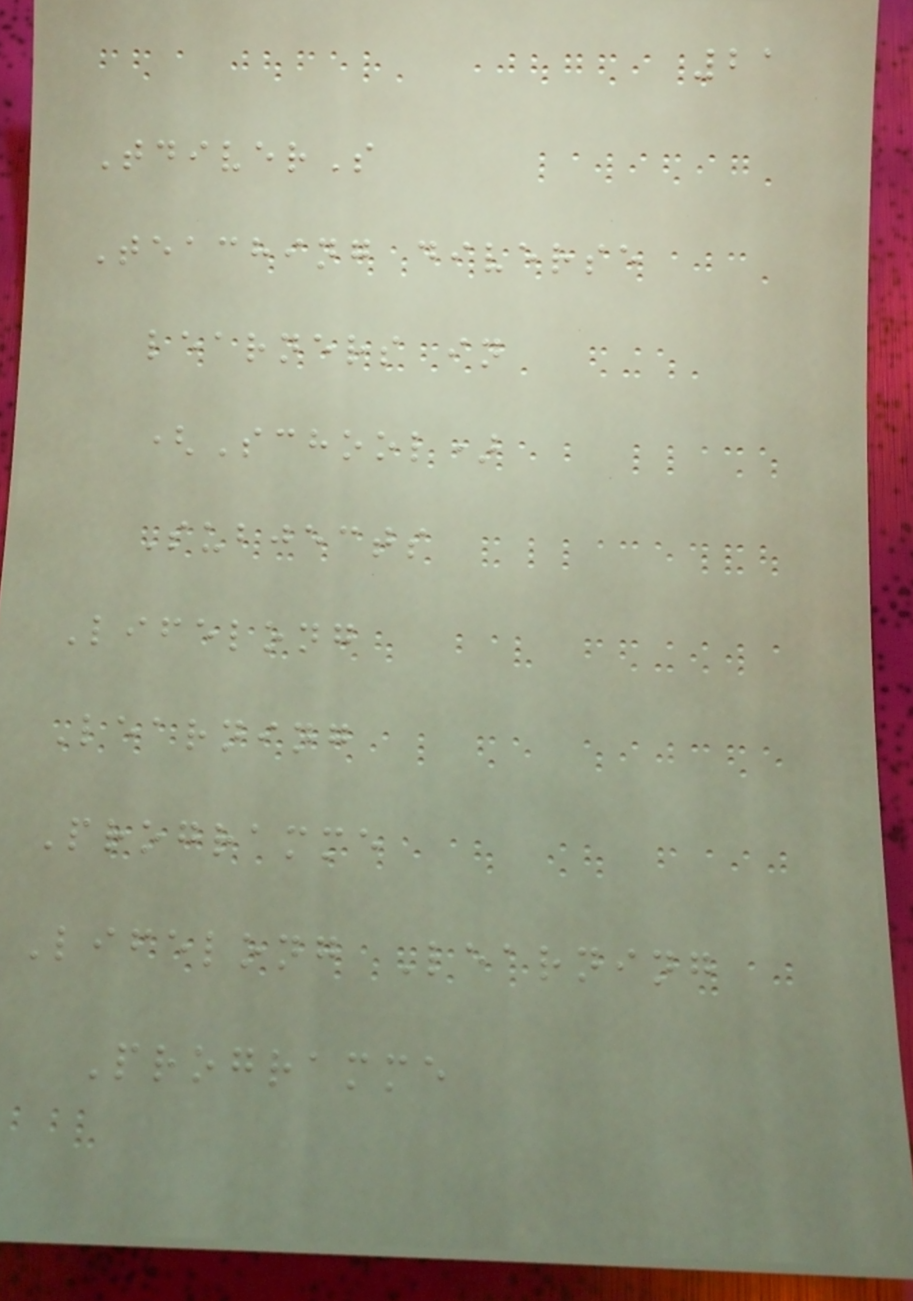21
TdiverS
Teaching diverse
learners in
(School)
Subjects
Lifelong
Learning
Programme
Lifelong Learning
Programme
